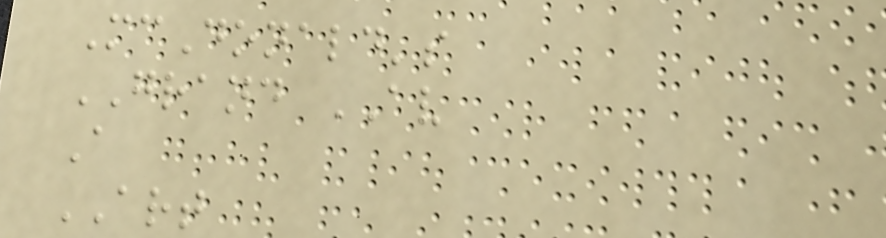McDonald's
GRAND AV
A
ART
